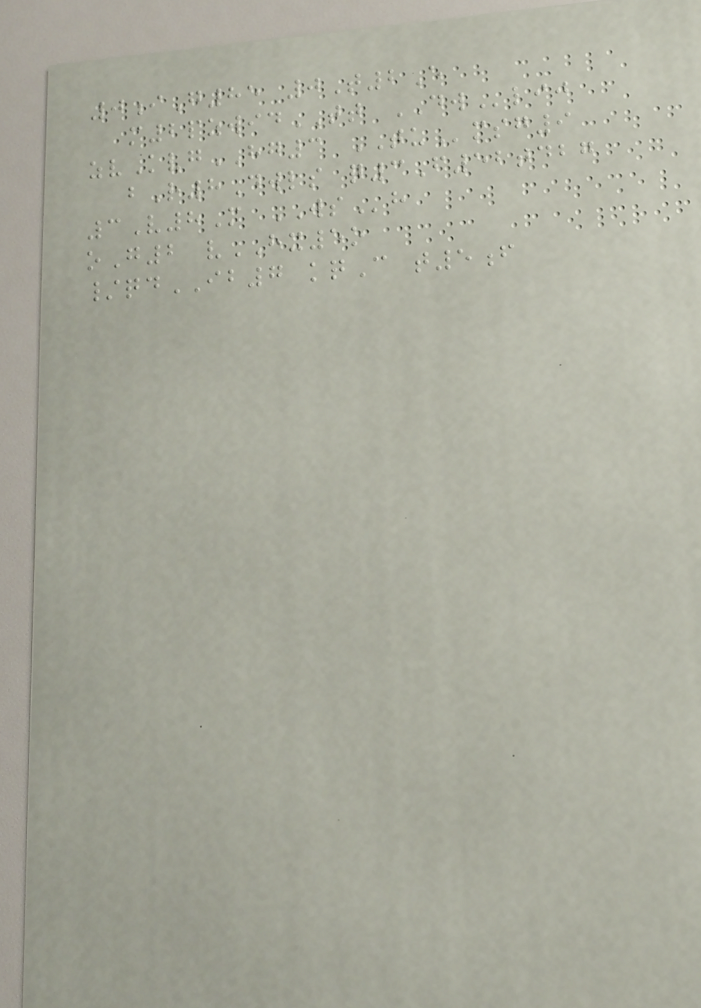0iG85 0T2E
m2pzwidTT DWlij
zvKvgHG3 TUmsg9
bR8Dwls q3F52tdbg
3V8M WSh
oG2 vHX5o
/qdIB7 kqC t5f
